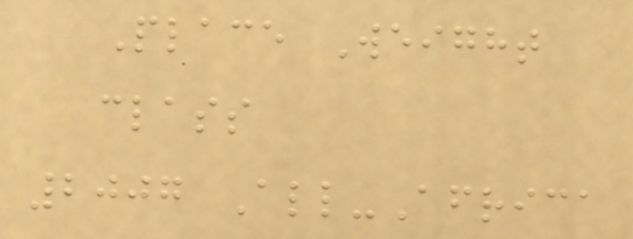Place Weight
class
2007 All-Africa
